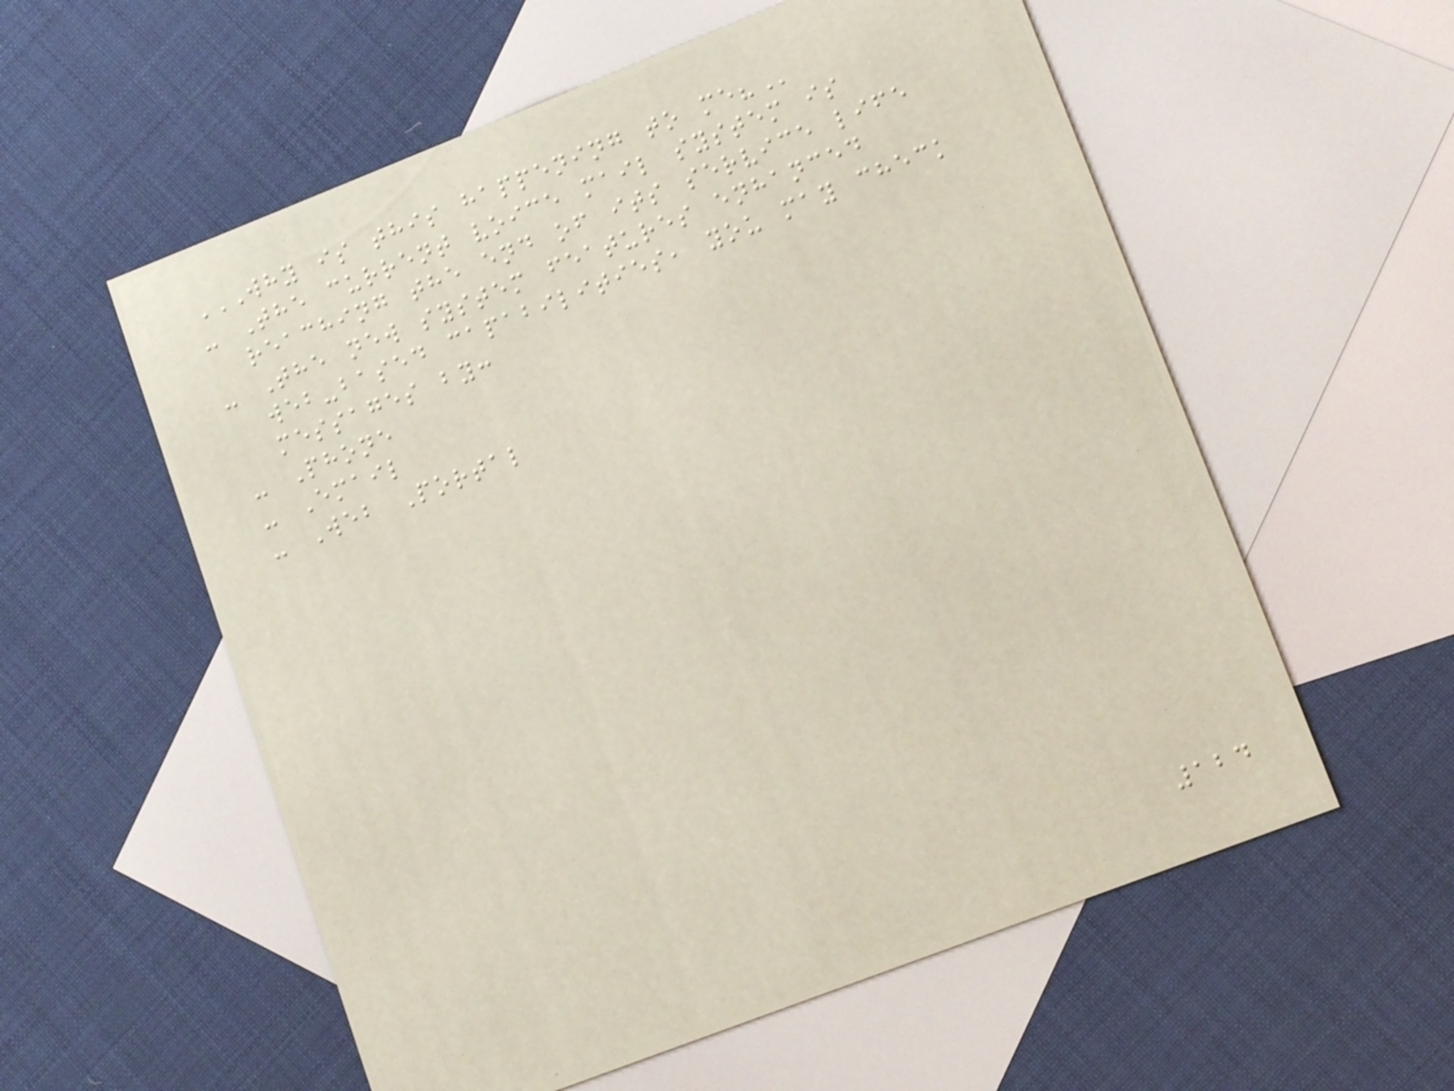WHY IS THIS HAPPENING TO ME?
- The current voice mail system is
reaching the end of its service life
- The new system features enhanced
web-based capabilities, you may check
messages by:
- Phone
- Email
- Web Portal
124
